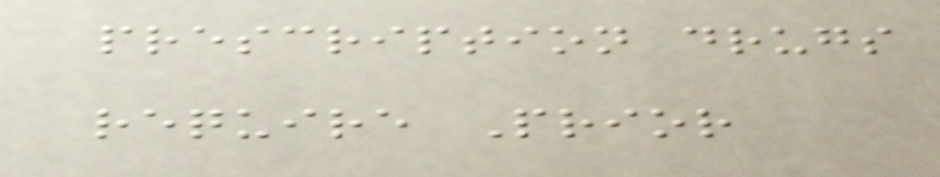prescription drugs
require Prior
